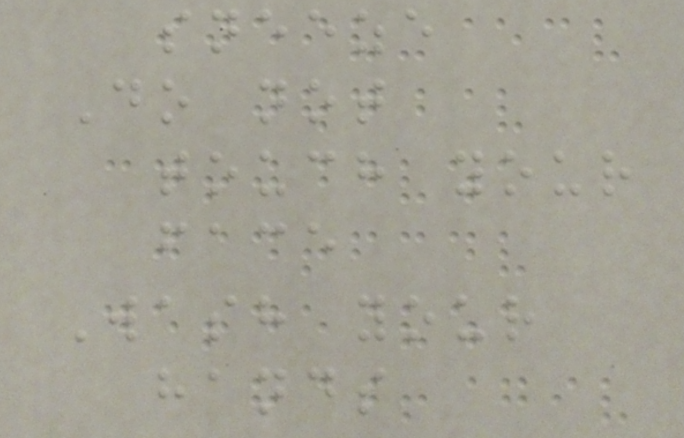sneeze
Do not
touch your
face
Wash your
hands
